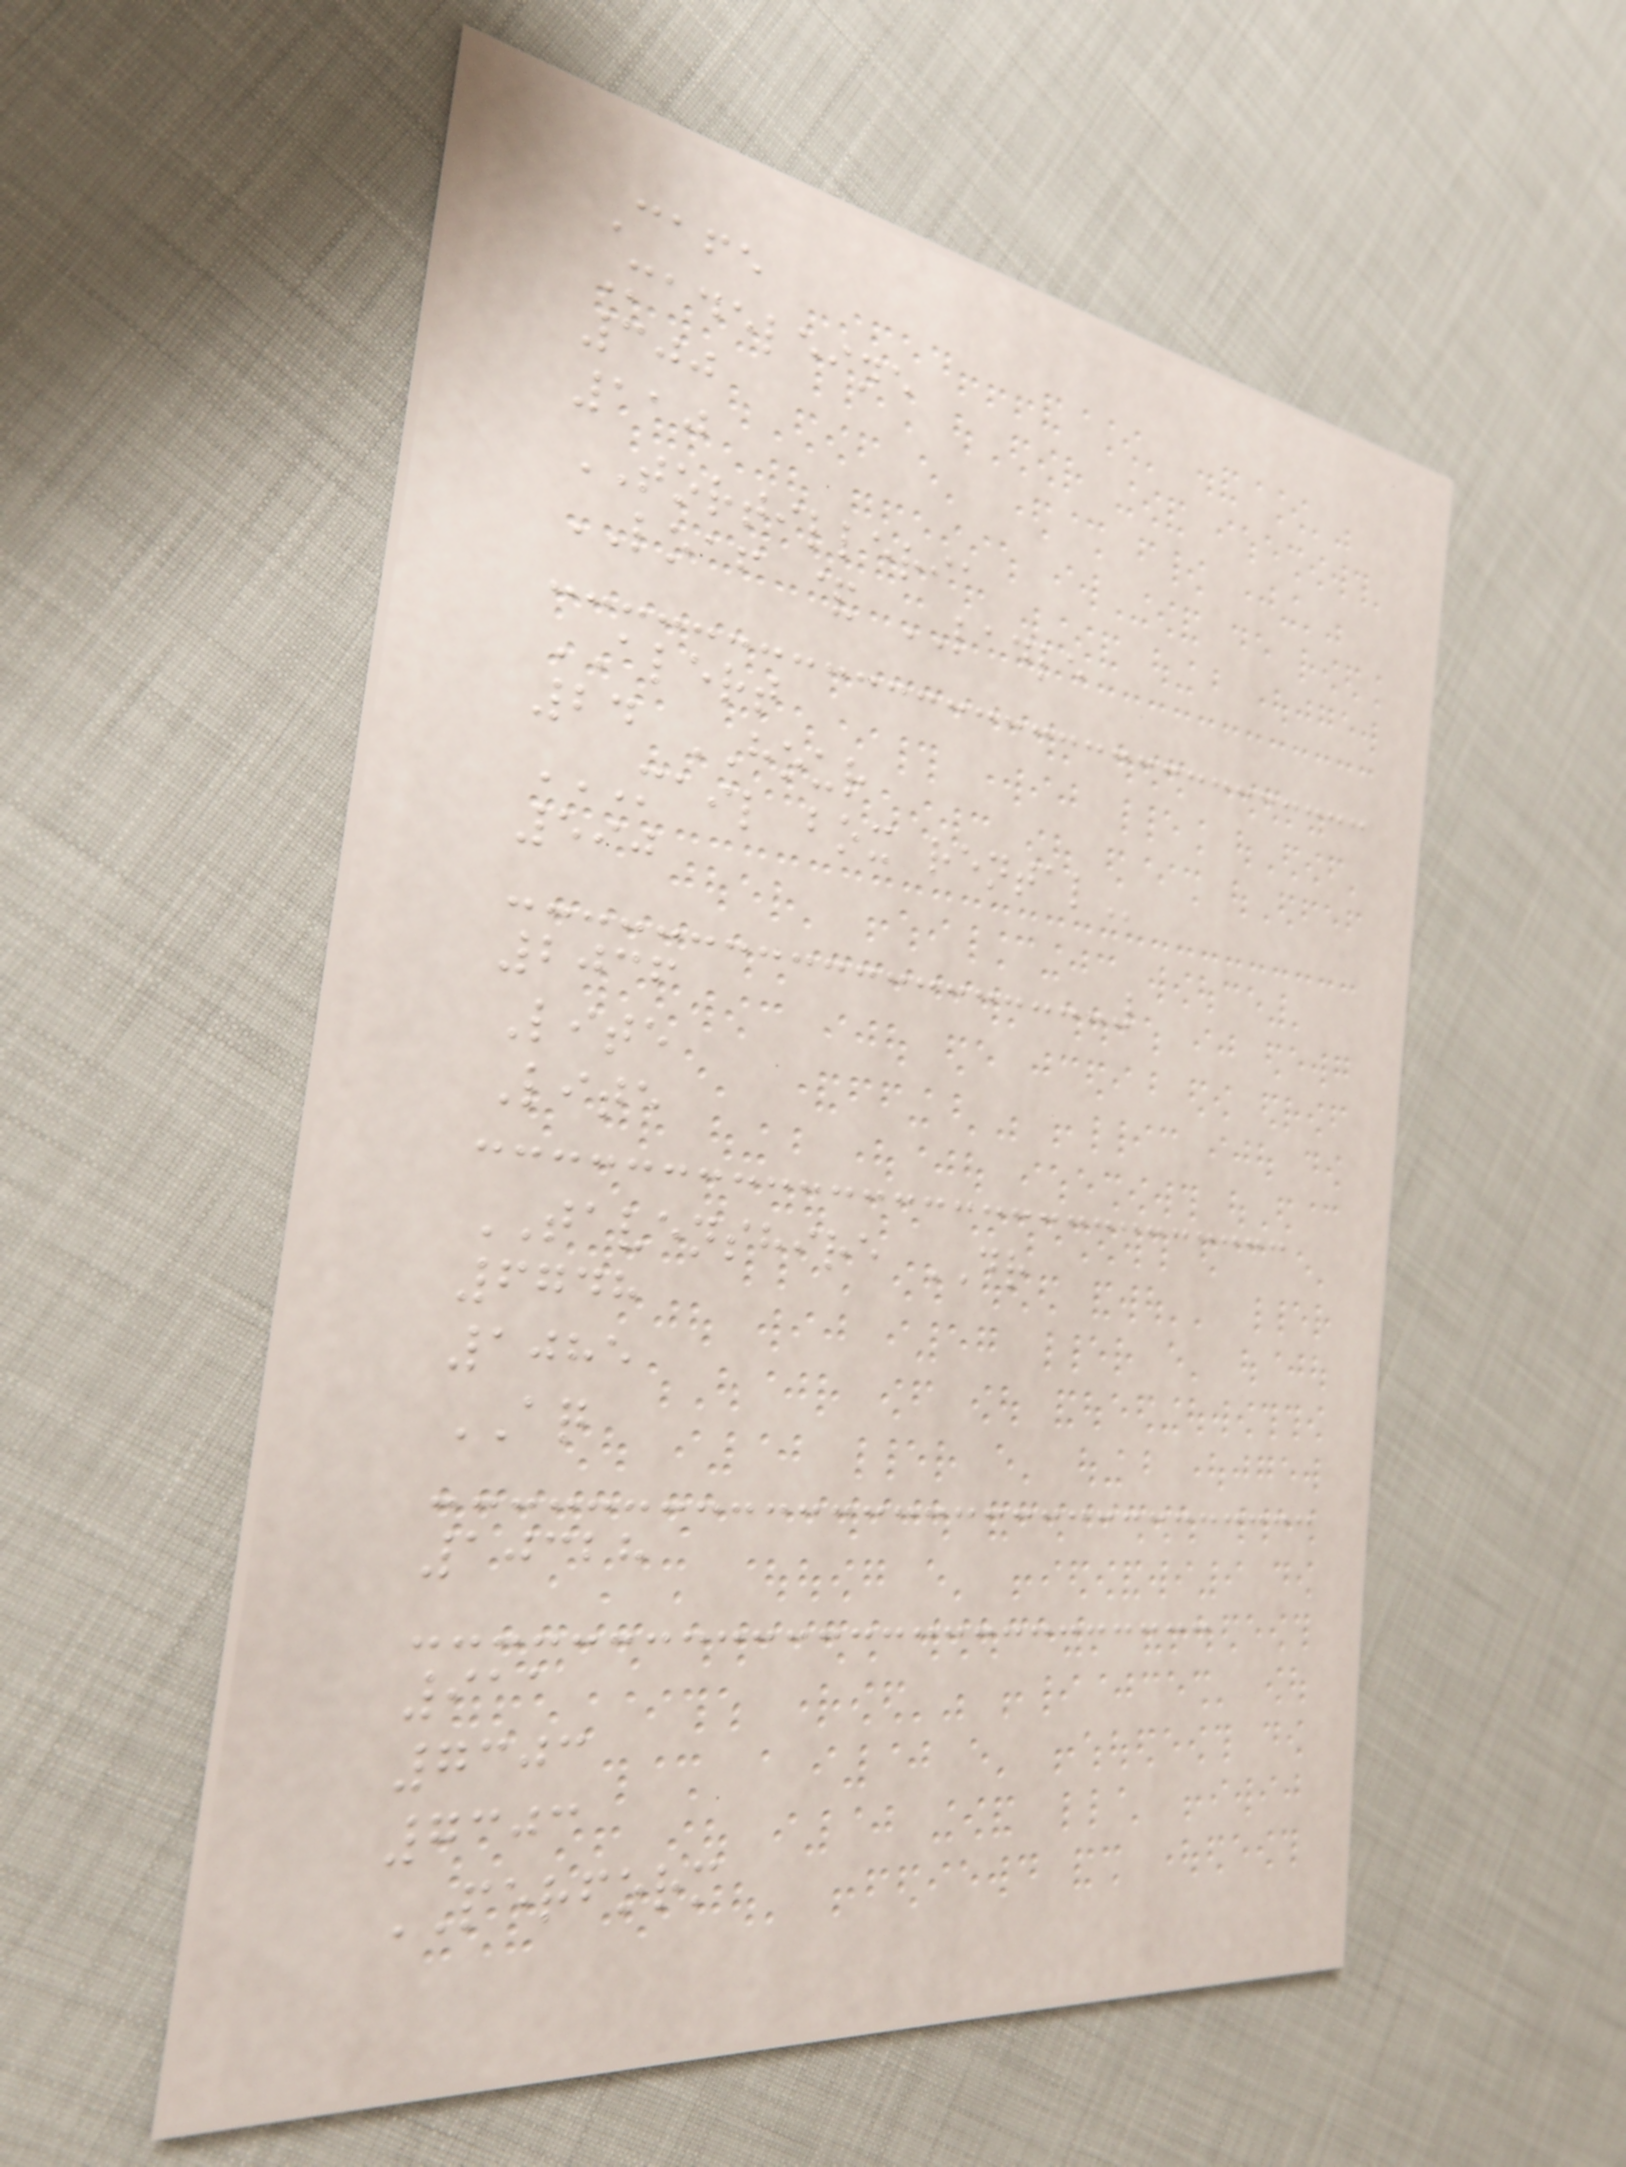Cafe
Madeleine
300
110
TORTILLERIA
LOAF & LADLE
ALERT
24 HOUR
MAIL BOX RENTAL
590
2036
Lite
Lite
TAVENSHIRE DR
6748
1085
AQ
10328
911
7303
7303
PERFORM
